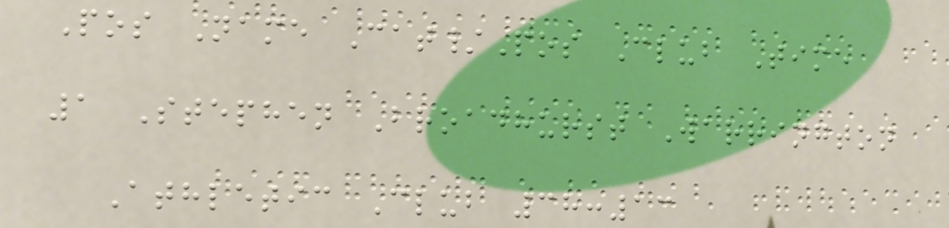Pos Name Cat/Pos Club Time
1 Stephen Broadhurst Warrington
Athletic Club 38:13
